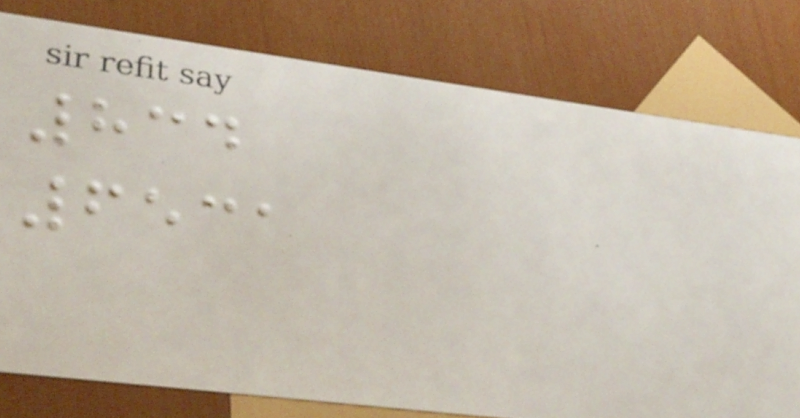834
6531
